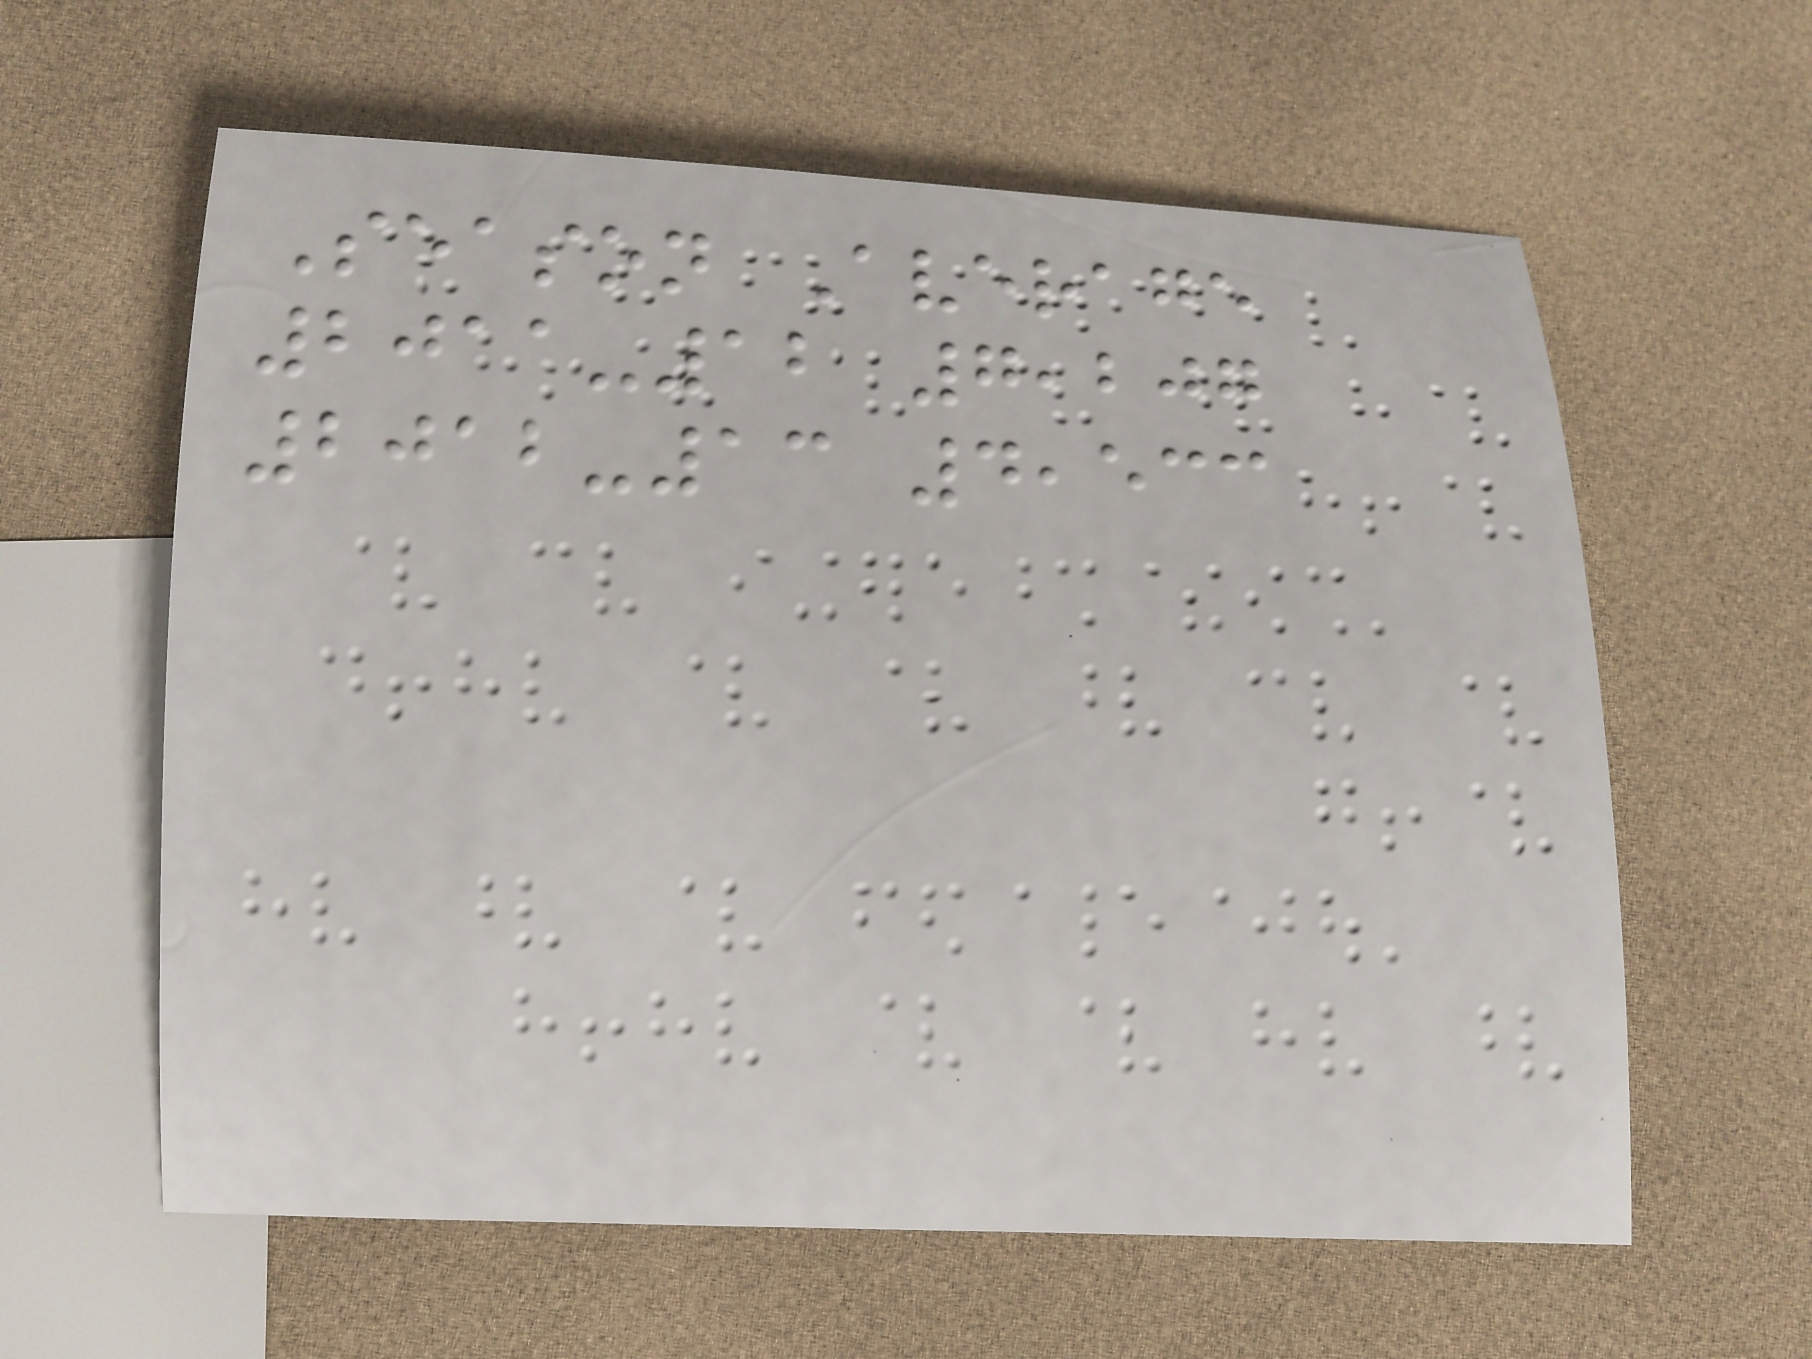Season Average
2011-12 7,207
2012-13 4,533
